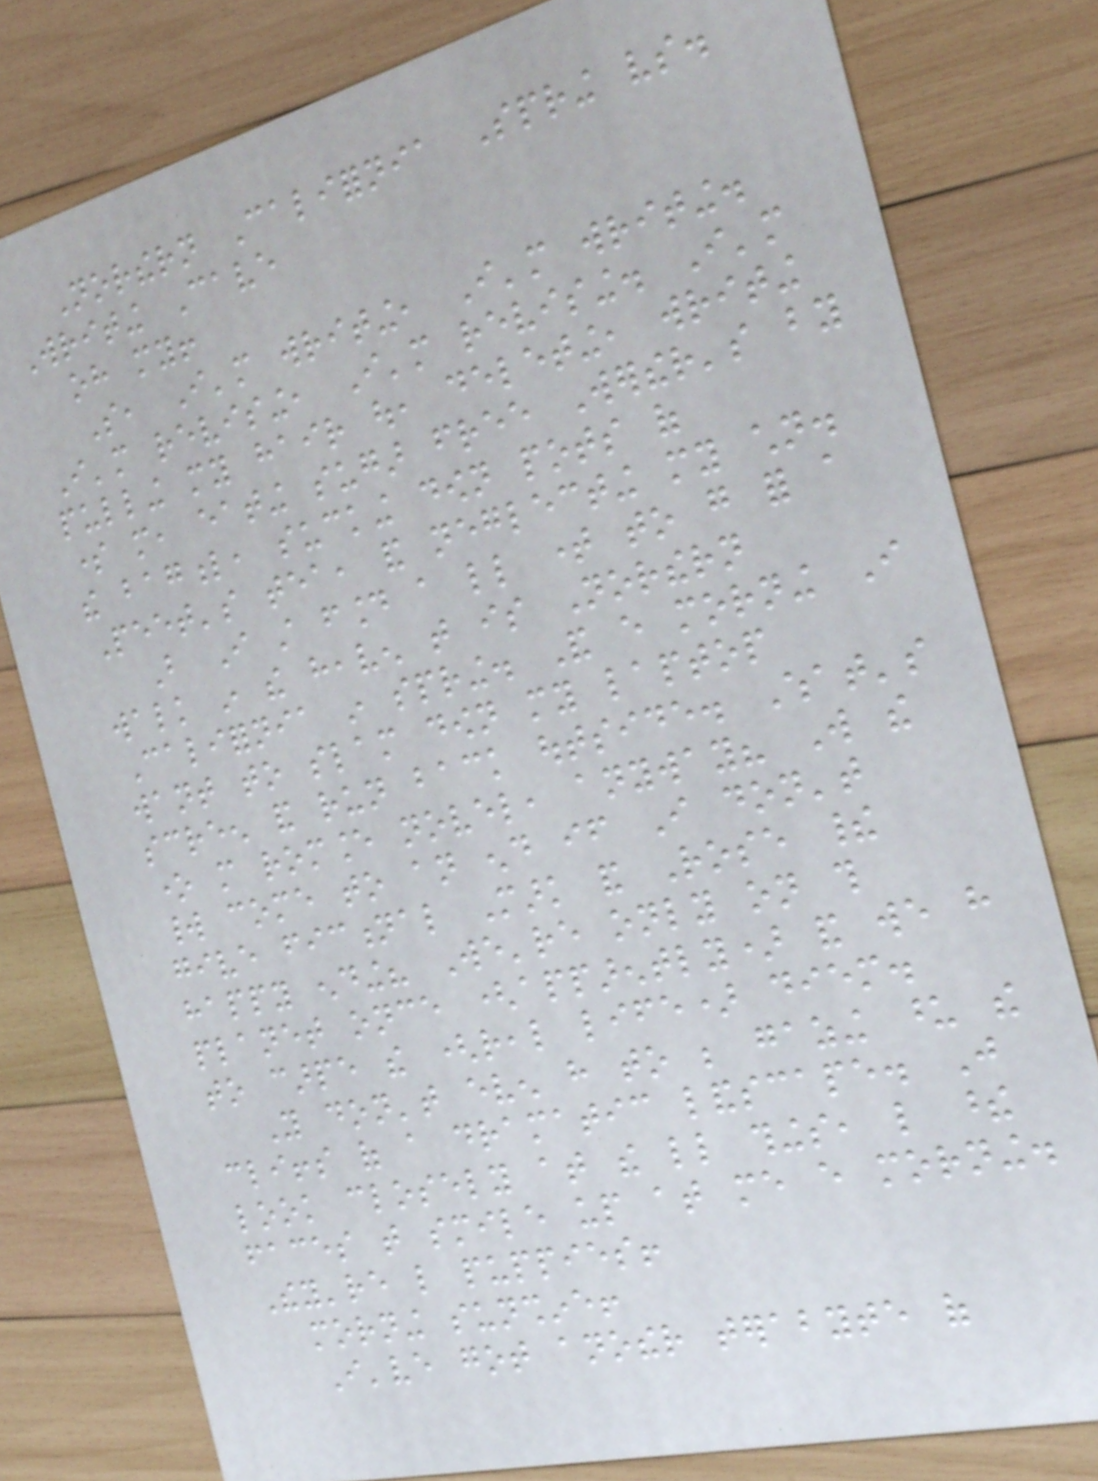Northern California Spring vs.
Writing Cave
oh my!
So, I'm writing, I'm writing.
I'm revising, I'm revising. I'm
pulling my hair out, deleting, writing
some more, eating sugar free Werther's by
the bagful, sucking down pots of
Peet's tea, and neglecting my children.
But I still found a little time to go for a
walk in the heaven that is Northern
California in spring. And every morning I
want to slam down my laptop
screen and run back outside. What's
one more romance novel, anyway? Will the
world come to an end if I don't
give fictional Mark and Rose their
happy ending? We're only on this
planet once (apparently) and we have
to carpe the (real life) diem.
You don't even have to be gazing upon the
cliffs of a dramatic landscape. Just
look closely at the little things, like these
faces that smile up at me every morning.
They're like puppies!
morning sunshine!
I've got another terabyte of
